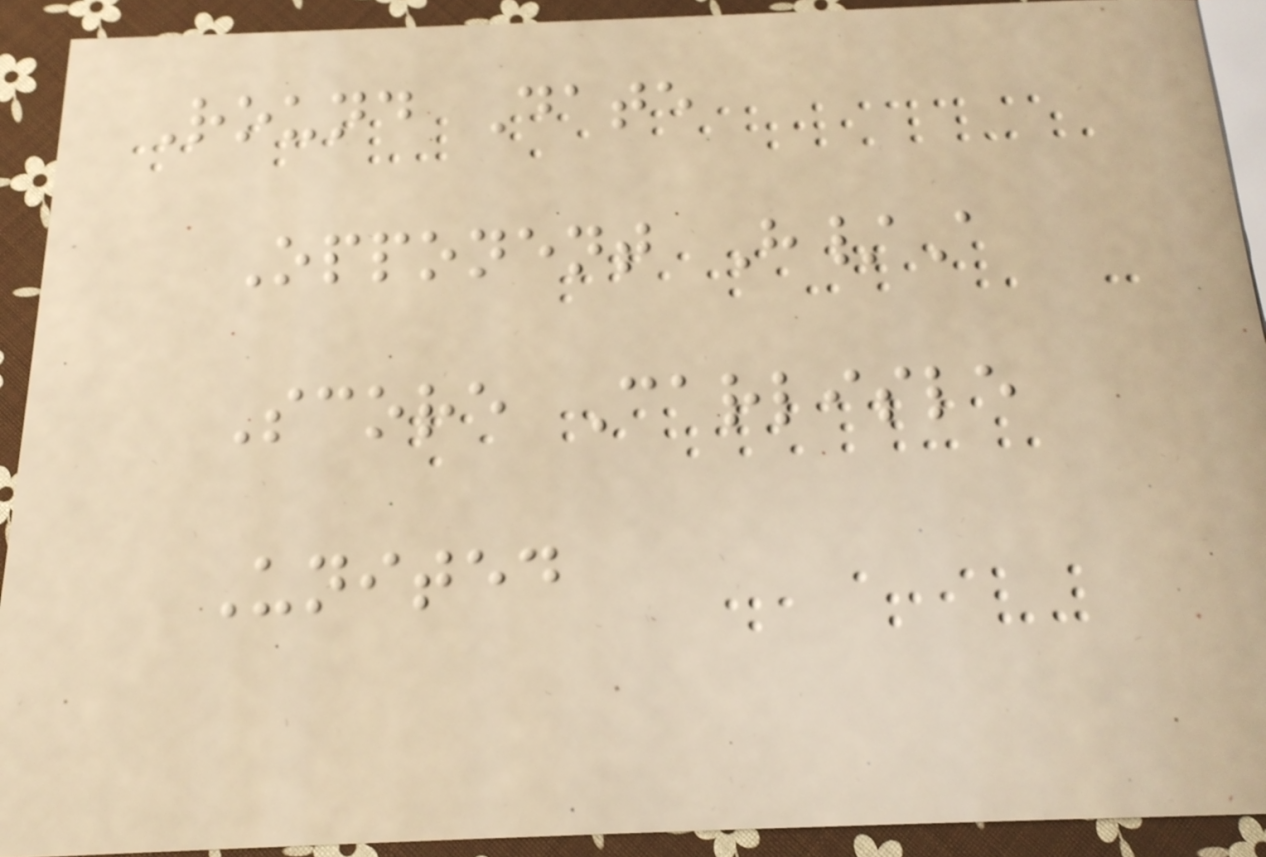Round Date
Opponent H/A
Score Carlisle
United
